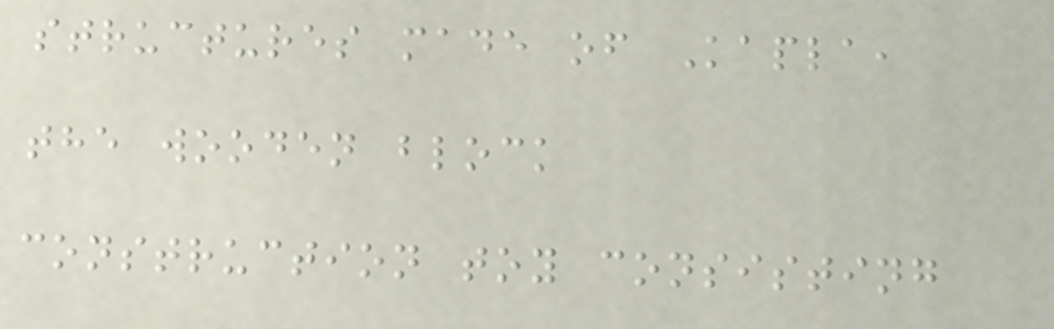structures made of Kapla,
the wooden block
construction toy consisting
